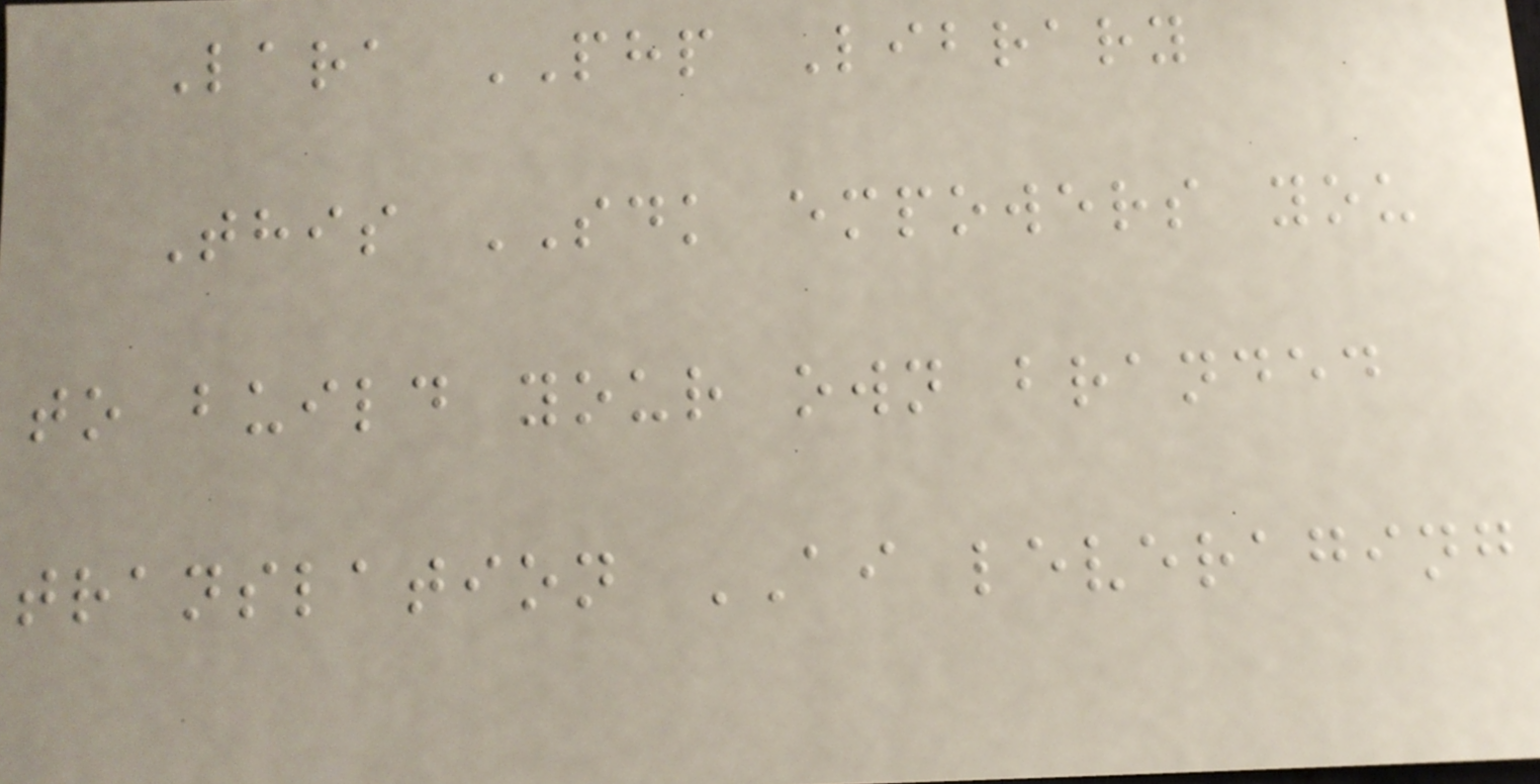Lara PHP Library
This SDK empowers you
to build your own branded
translation AI leveraging
